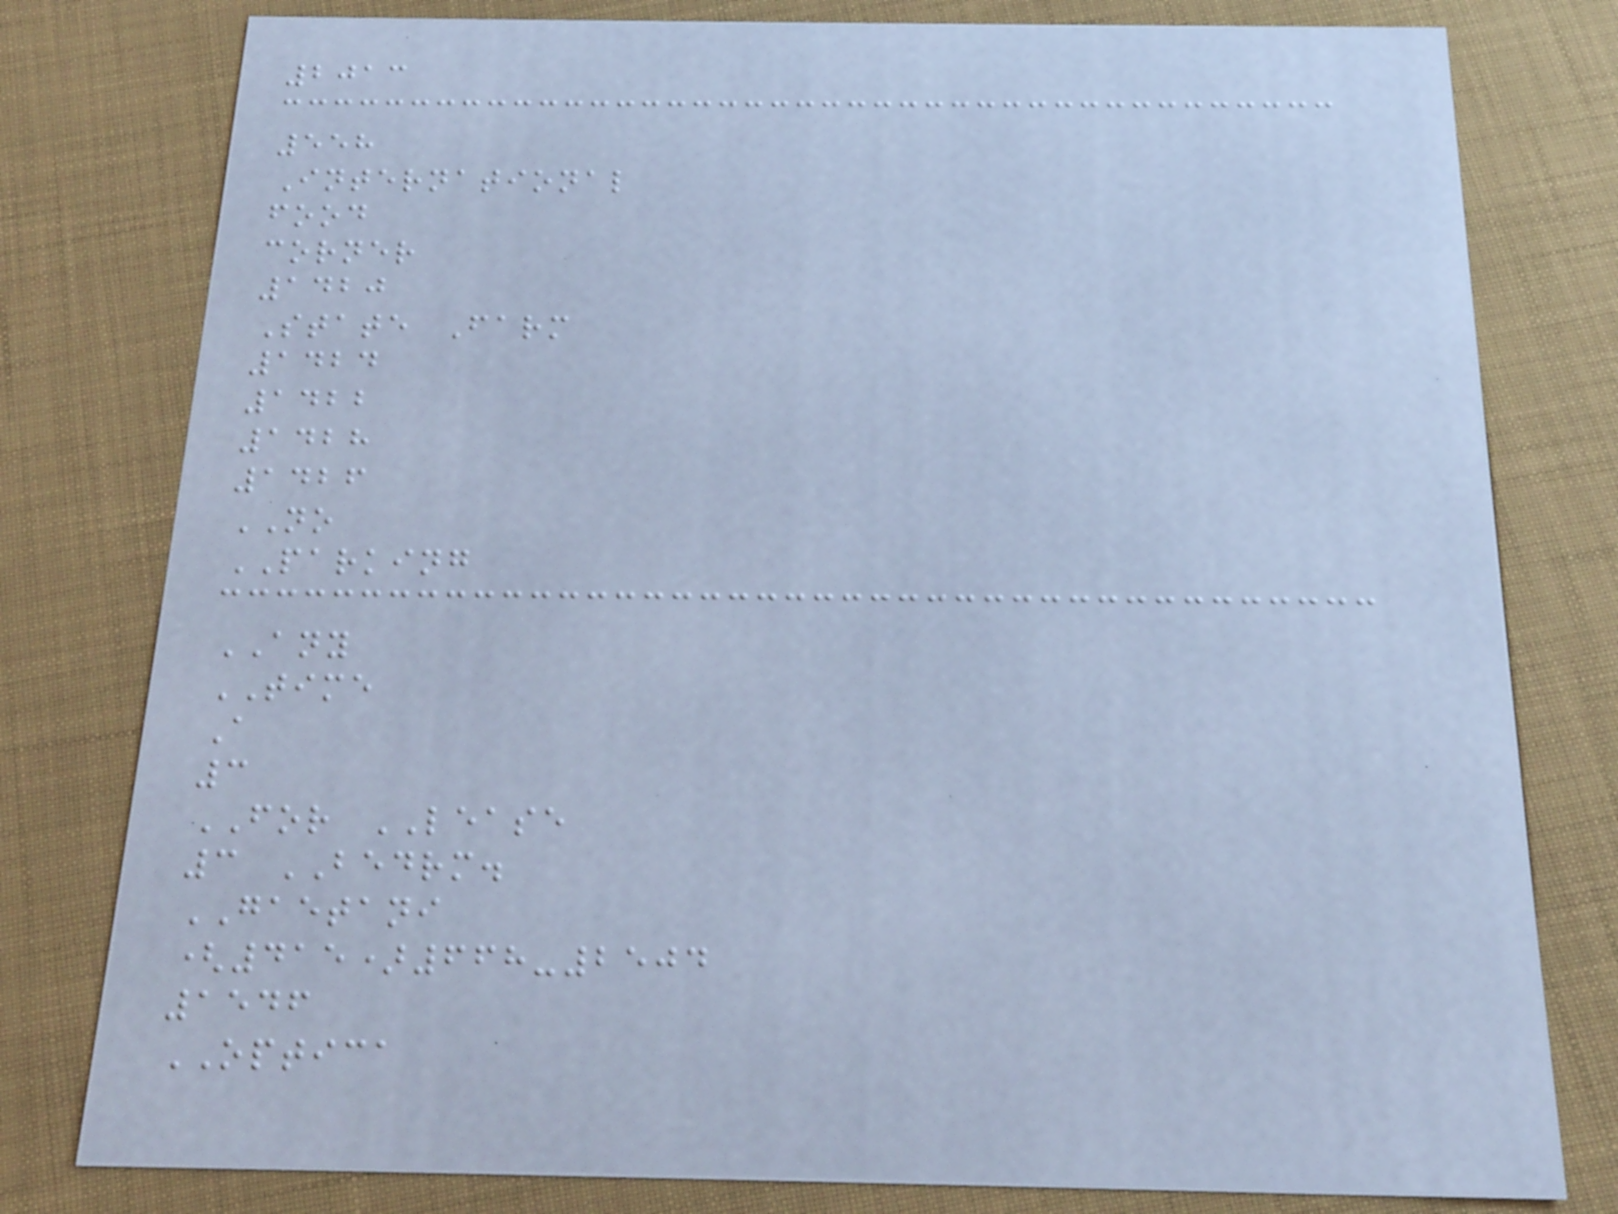2013
558
International
food
corner
1420
State Farm
1424
1422
1428
1426
NO
PARKING
ANY
TIME
A
3
FOR LEASE
3 BEDRM.
GAETANI
(415)668-2504
1546
OPTICA
